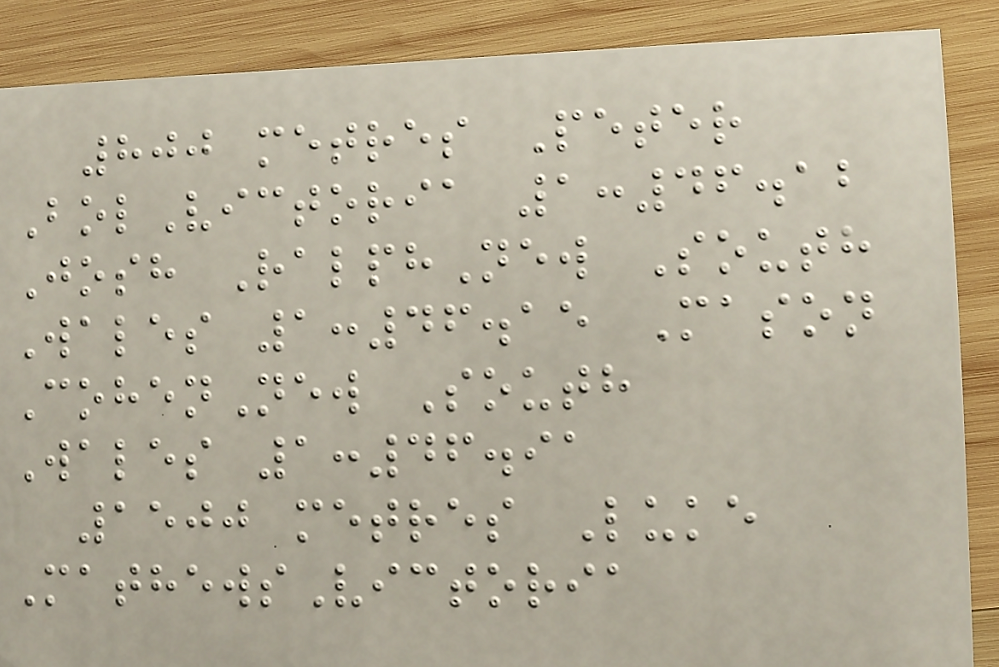800 metres Peter
BolVictoria 1:46.12
Josh RalphNew South
Wales 1:46.15 Mason
CohenNew South
Wales 1:46.91
1500 metres Luke
MathewsVictoria
